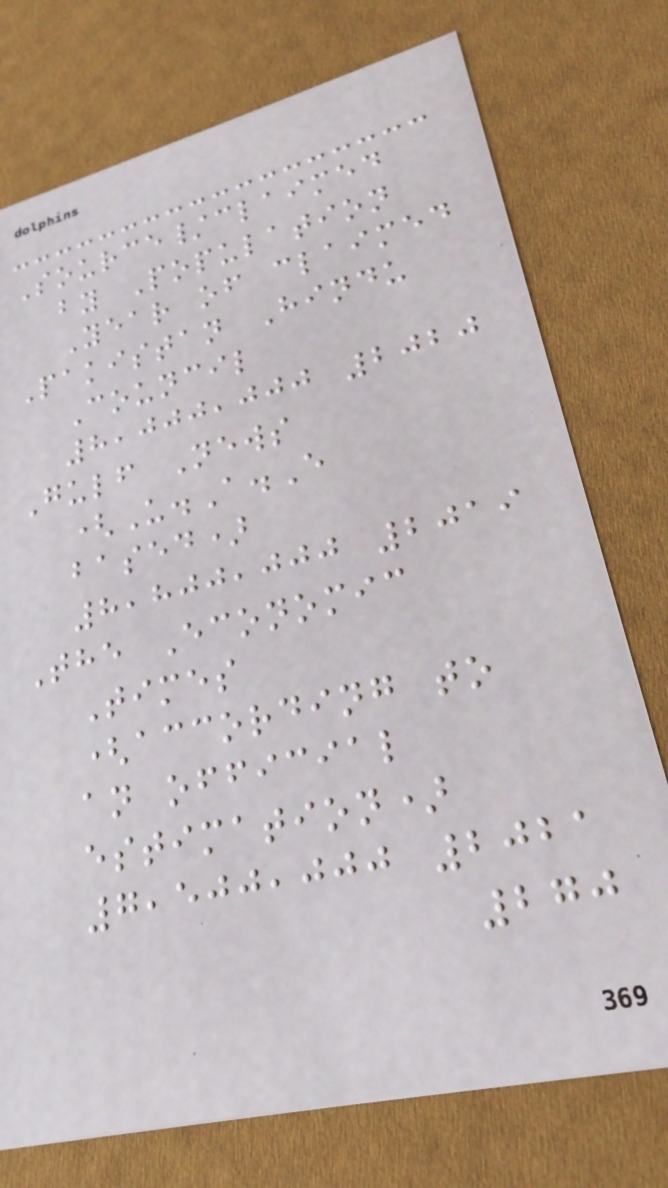Source/claimed
by Population
Year of claimed
Pakistan Hindu
Council
8,000,000 2020
Gulf News
(U.A.E
based)
8,800,000 2019
The Economic
Times
(according to
an official
estimation)
7,500,000 2021
270
